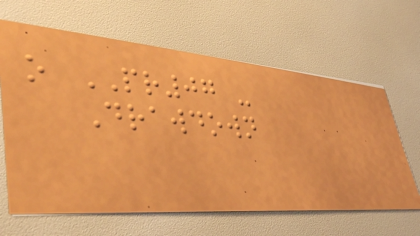o PR07 -
Drawdown
